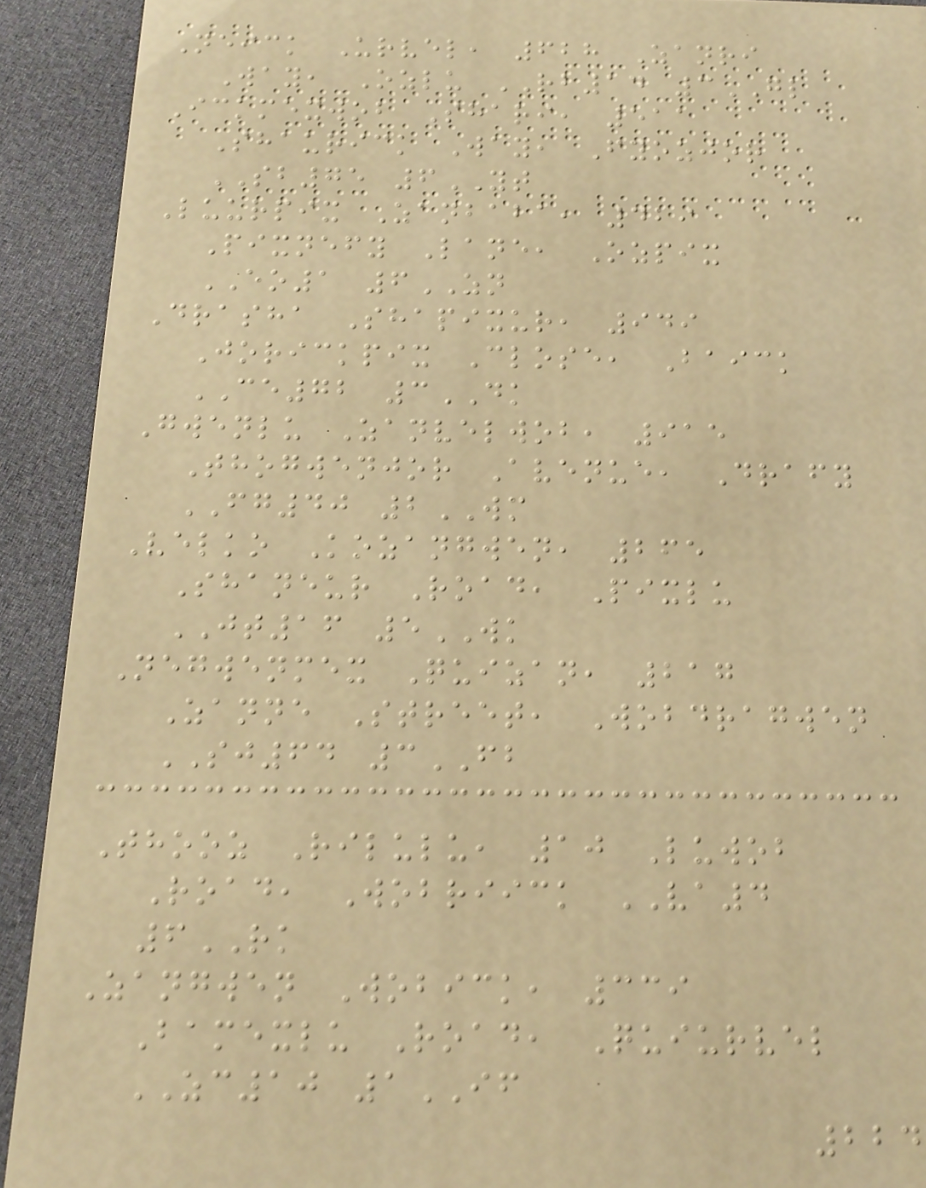Neick Urvel, 628 Zanri
Way, Ozlu RB14 3GL
Ickmexwob Shari, 511
Shaurick Way, Fyozjor
SB75 6YT
Luurpix Zanbaba, 429
Pixnefy Lane, Ozpix
EO1 6ZN
Drasha Shapixur, 949
Jorickpix Close, Baick
CE72 3DK
Gwenlu Zanvelwob, 915
Thogwenjor Avenue, Drafy
FG40 2WM
Velko Kozangwen, 265
Shaneur Road, Pixlu
JT16 5WK
Negwenmex Quizan, 217
Zanne Street, Wobdragwen
SJ64 3FB
Thooz Rilulu, 10 Luwob
Road, Wobriick VA4
6RK
Zangwen Wobick, 339
Bamexlu Road, Quiurvel
ZC10 1IF
224
